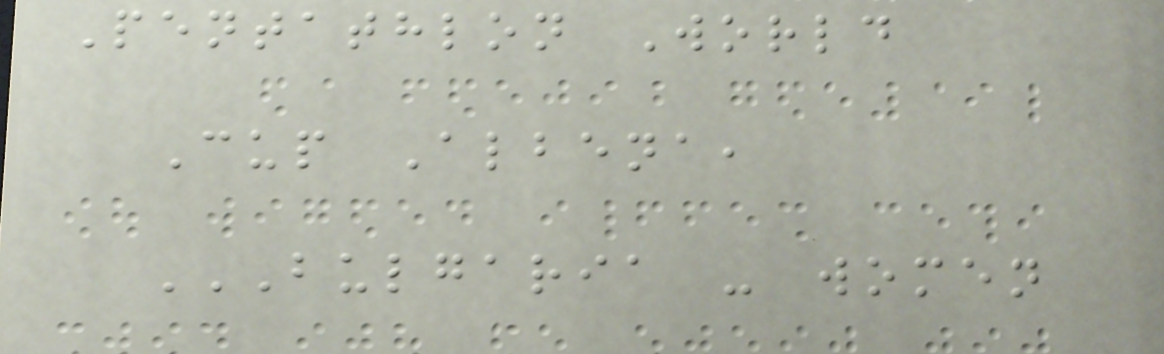Pentathlon World
Cup Albena,
BULGARIA - WOMEN
